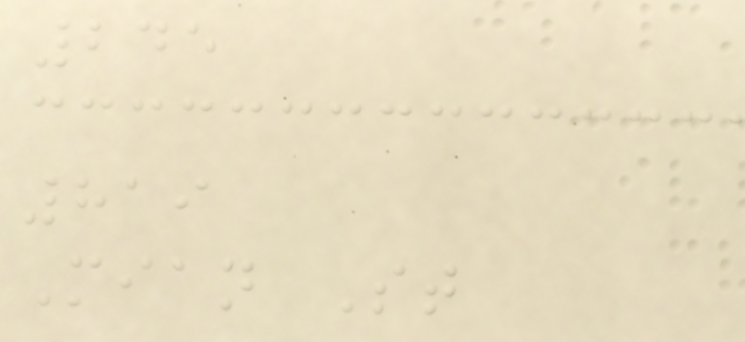245
819
Mian St
